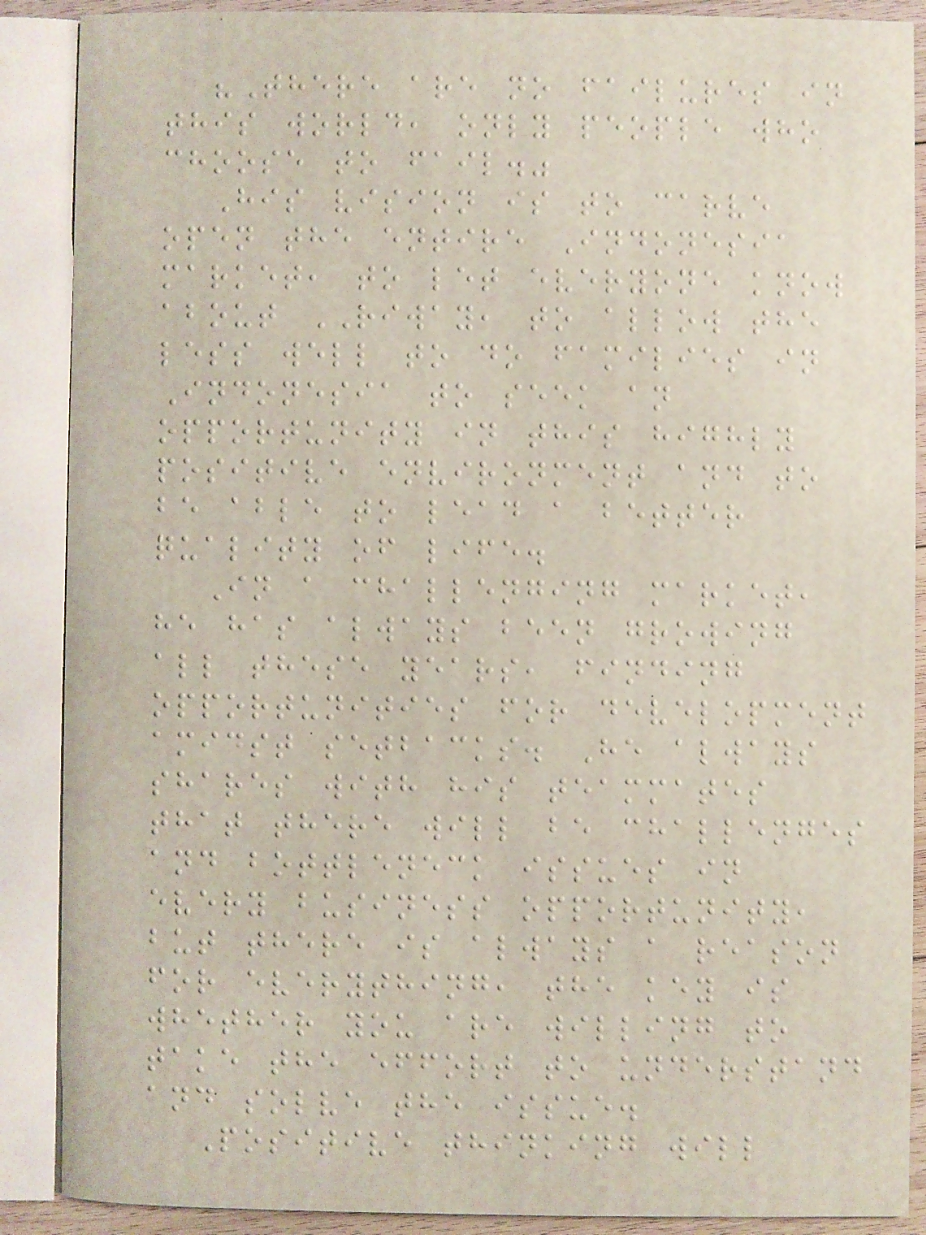"There are no failures in
this world, only people who
choose to fail."
His vision is to carve
open the entire Indonesia
market, to let everyone know
about RIWAY, to allow the
less well to do families in
Indonesia to seek an
opportunity in this highly
positive environment and to
be able to lead a better
quality of life.
In a challenging market,
he has always been growing
all these years, finding
opportunities for development
amidst setbacks. He always
shares with his teammates
that there will be challenges
and bottleneck issues in
every business opportunity,
but there is always a reason
for everything, the key is
whether you are willing to
take the effort to understand
and solve the issue.
Positive thinking will
